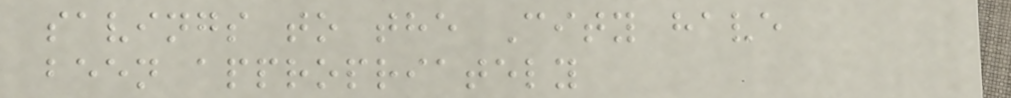savings to the City have
been appropriately
